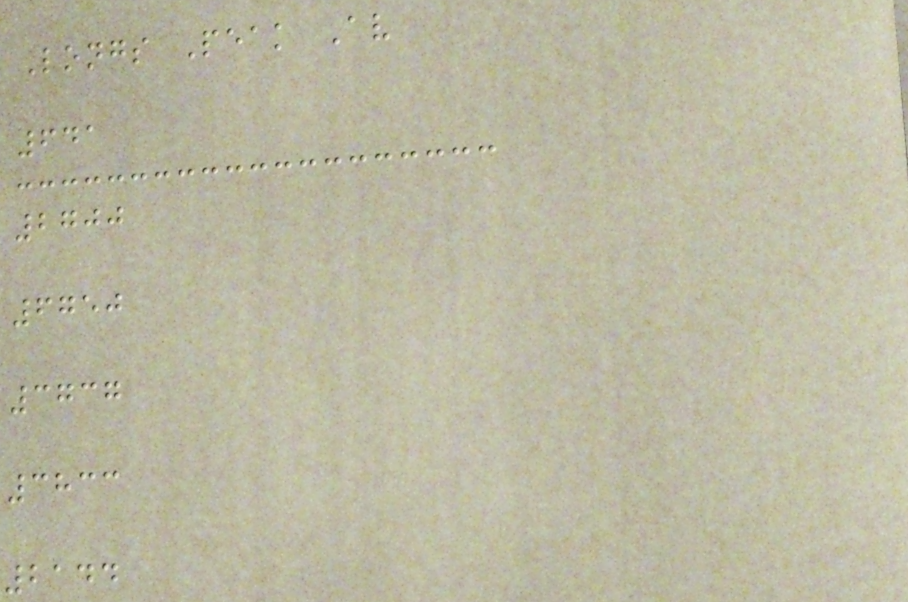Longs Peak Av
641
2700
6750
3737
3833
2144
